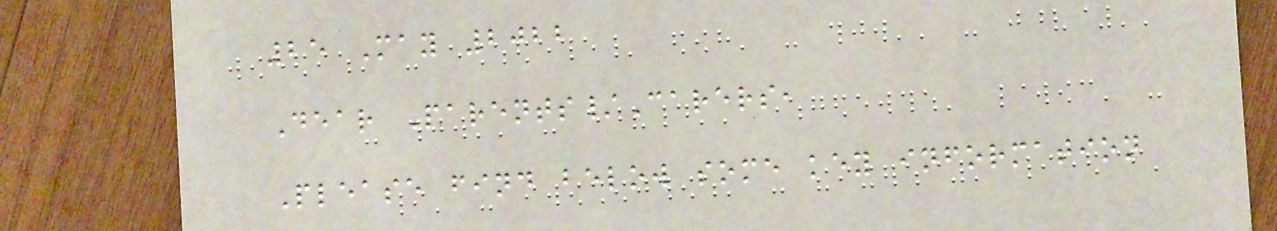25 May 2022
Dear Parents/Carers,
Please find below some key information
